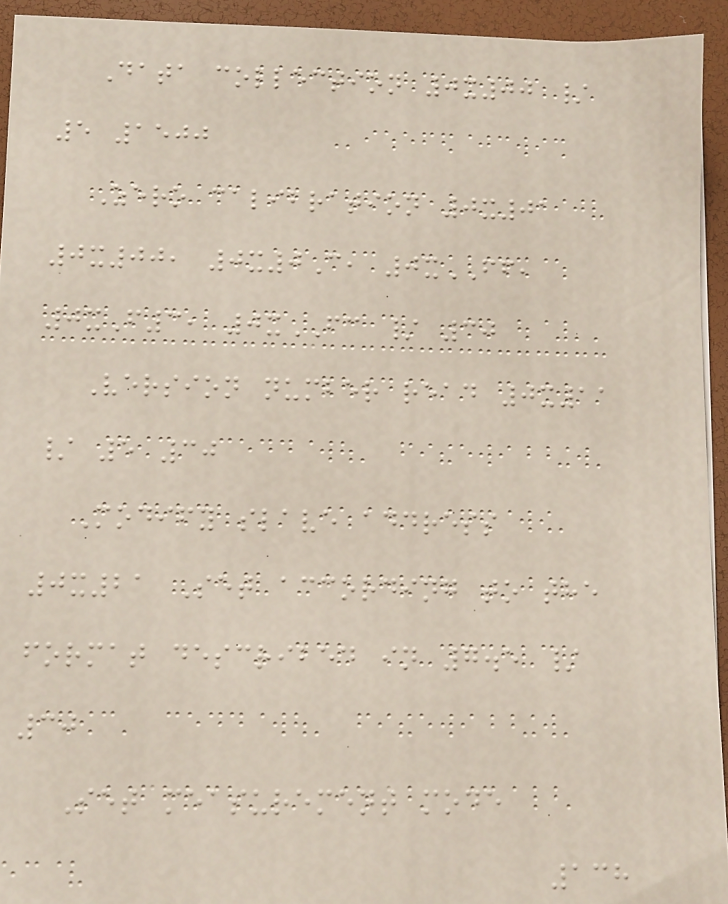Data collection 0x00 /
5 1500
Zero calibration 0x01
0x00, 0x0C, 0xFF,
0xF3, 0xFC / 30
Version number read 0x11
/ 5 30
Modify slave address
0x21 Set according to the
format described in 7.5 /
30
Set measurement mode
138
